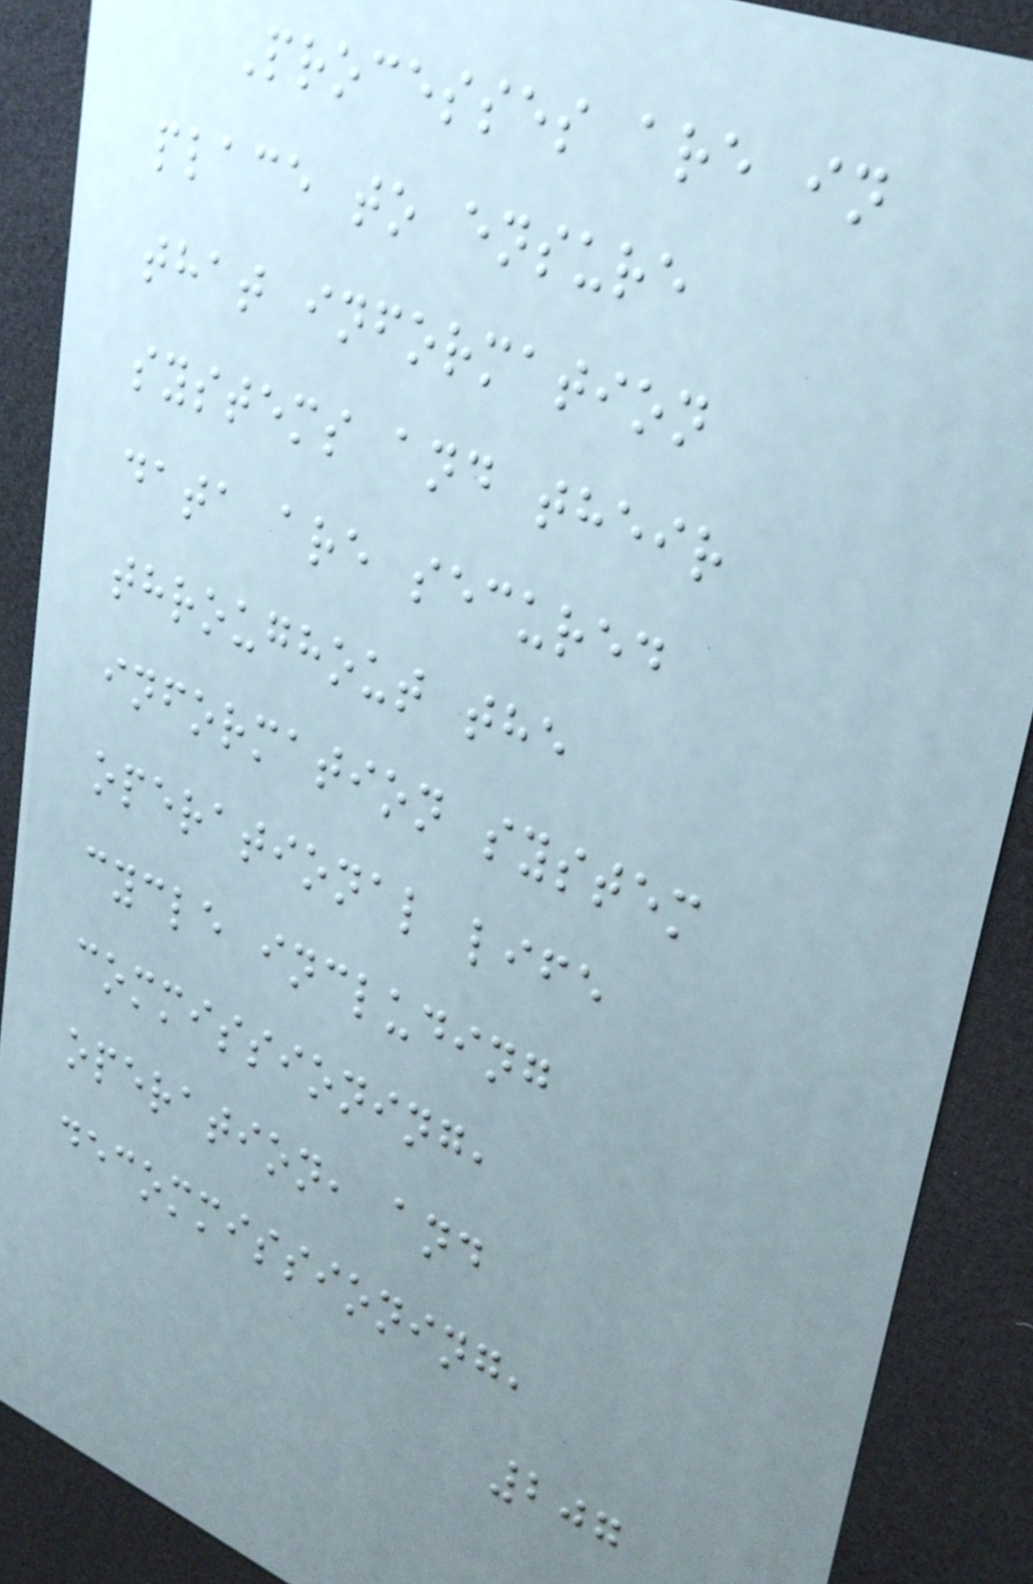Processes are in
place to ensure
that information
systems and their
data are secured
throughout the
information system
operational life
cycle including
commissioning,
operation, and
decommissioning,
207
